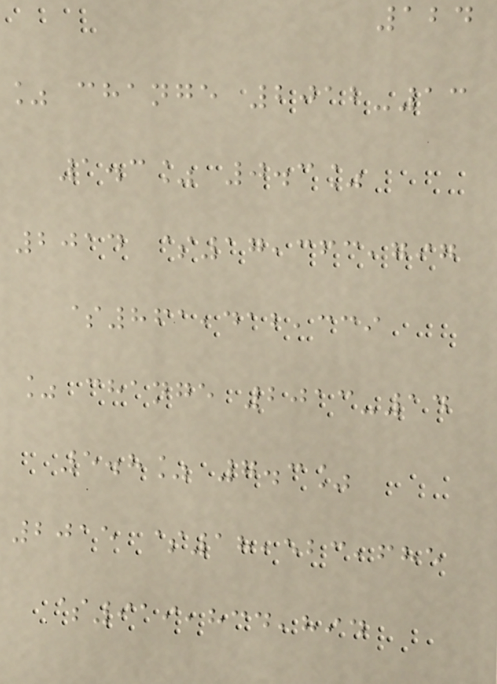124
% change 2012-13
1.3% 0.3%
2014 $17,363,797
$861,412,339
% change 2013-14
5.8% 7.3%
2015 $18,523,685
$919,834,894
